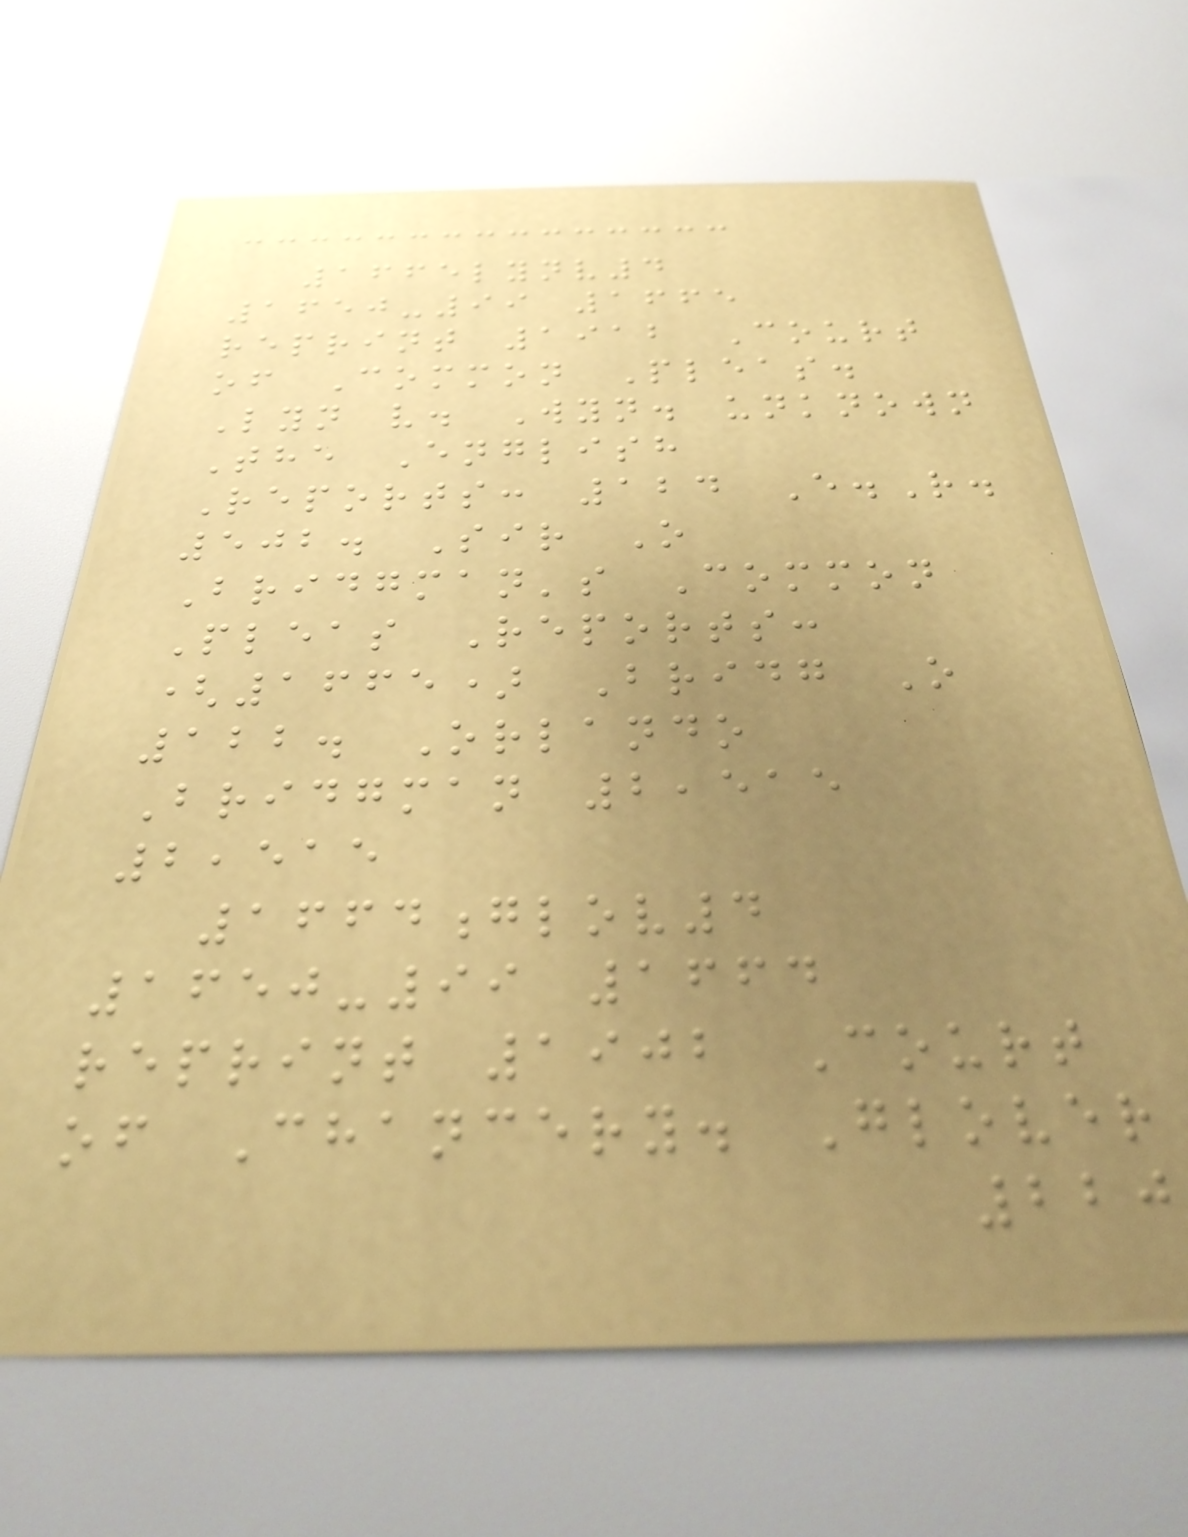1665lynv4
1650-99 1665
reprint 1912 Court
of Common Pleas.
Lyn v. Wyn. unknown
The English
Reports: 124 E.R.
502. Sir O
Bridgman's Common
Pleas Reports:
(1665) Bridg O
122. Orlando
Bridgman 2,515
2,515
1664glov4
1650-99 1664
reprint 1902 Court
of Chancery. Glover
220
